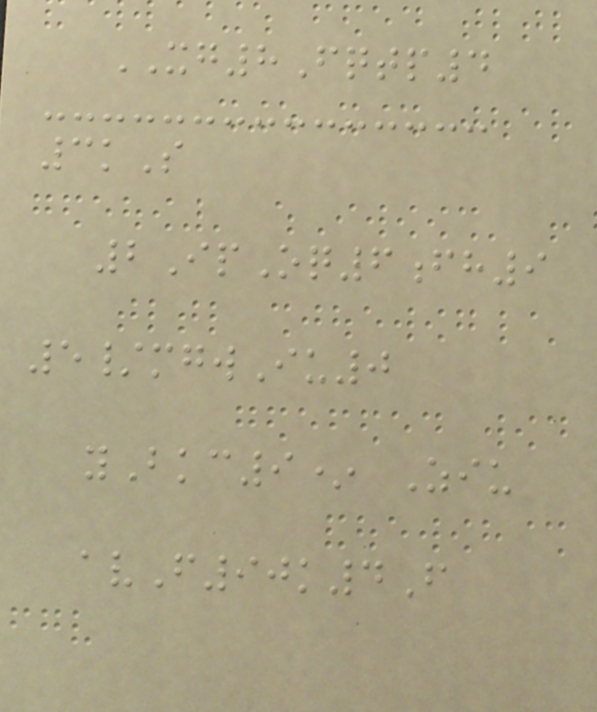XG8Fqtp4
3kS
2IpOq6fh9
5/mgwIu0
yBkc9* Ziu
avF90k4F
